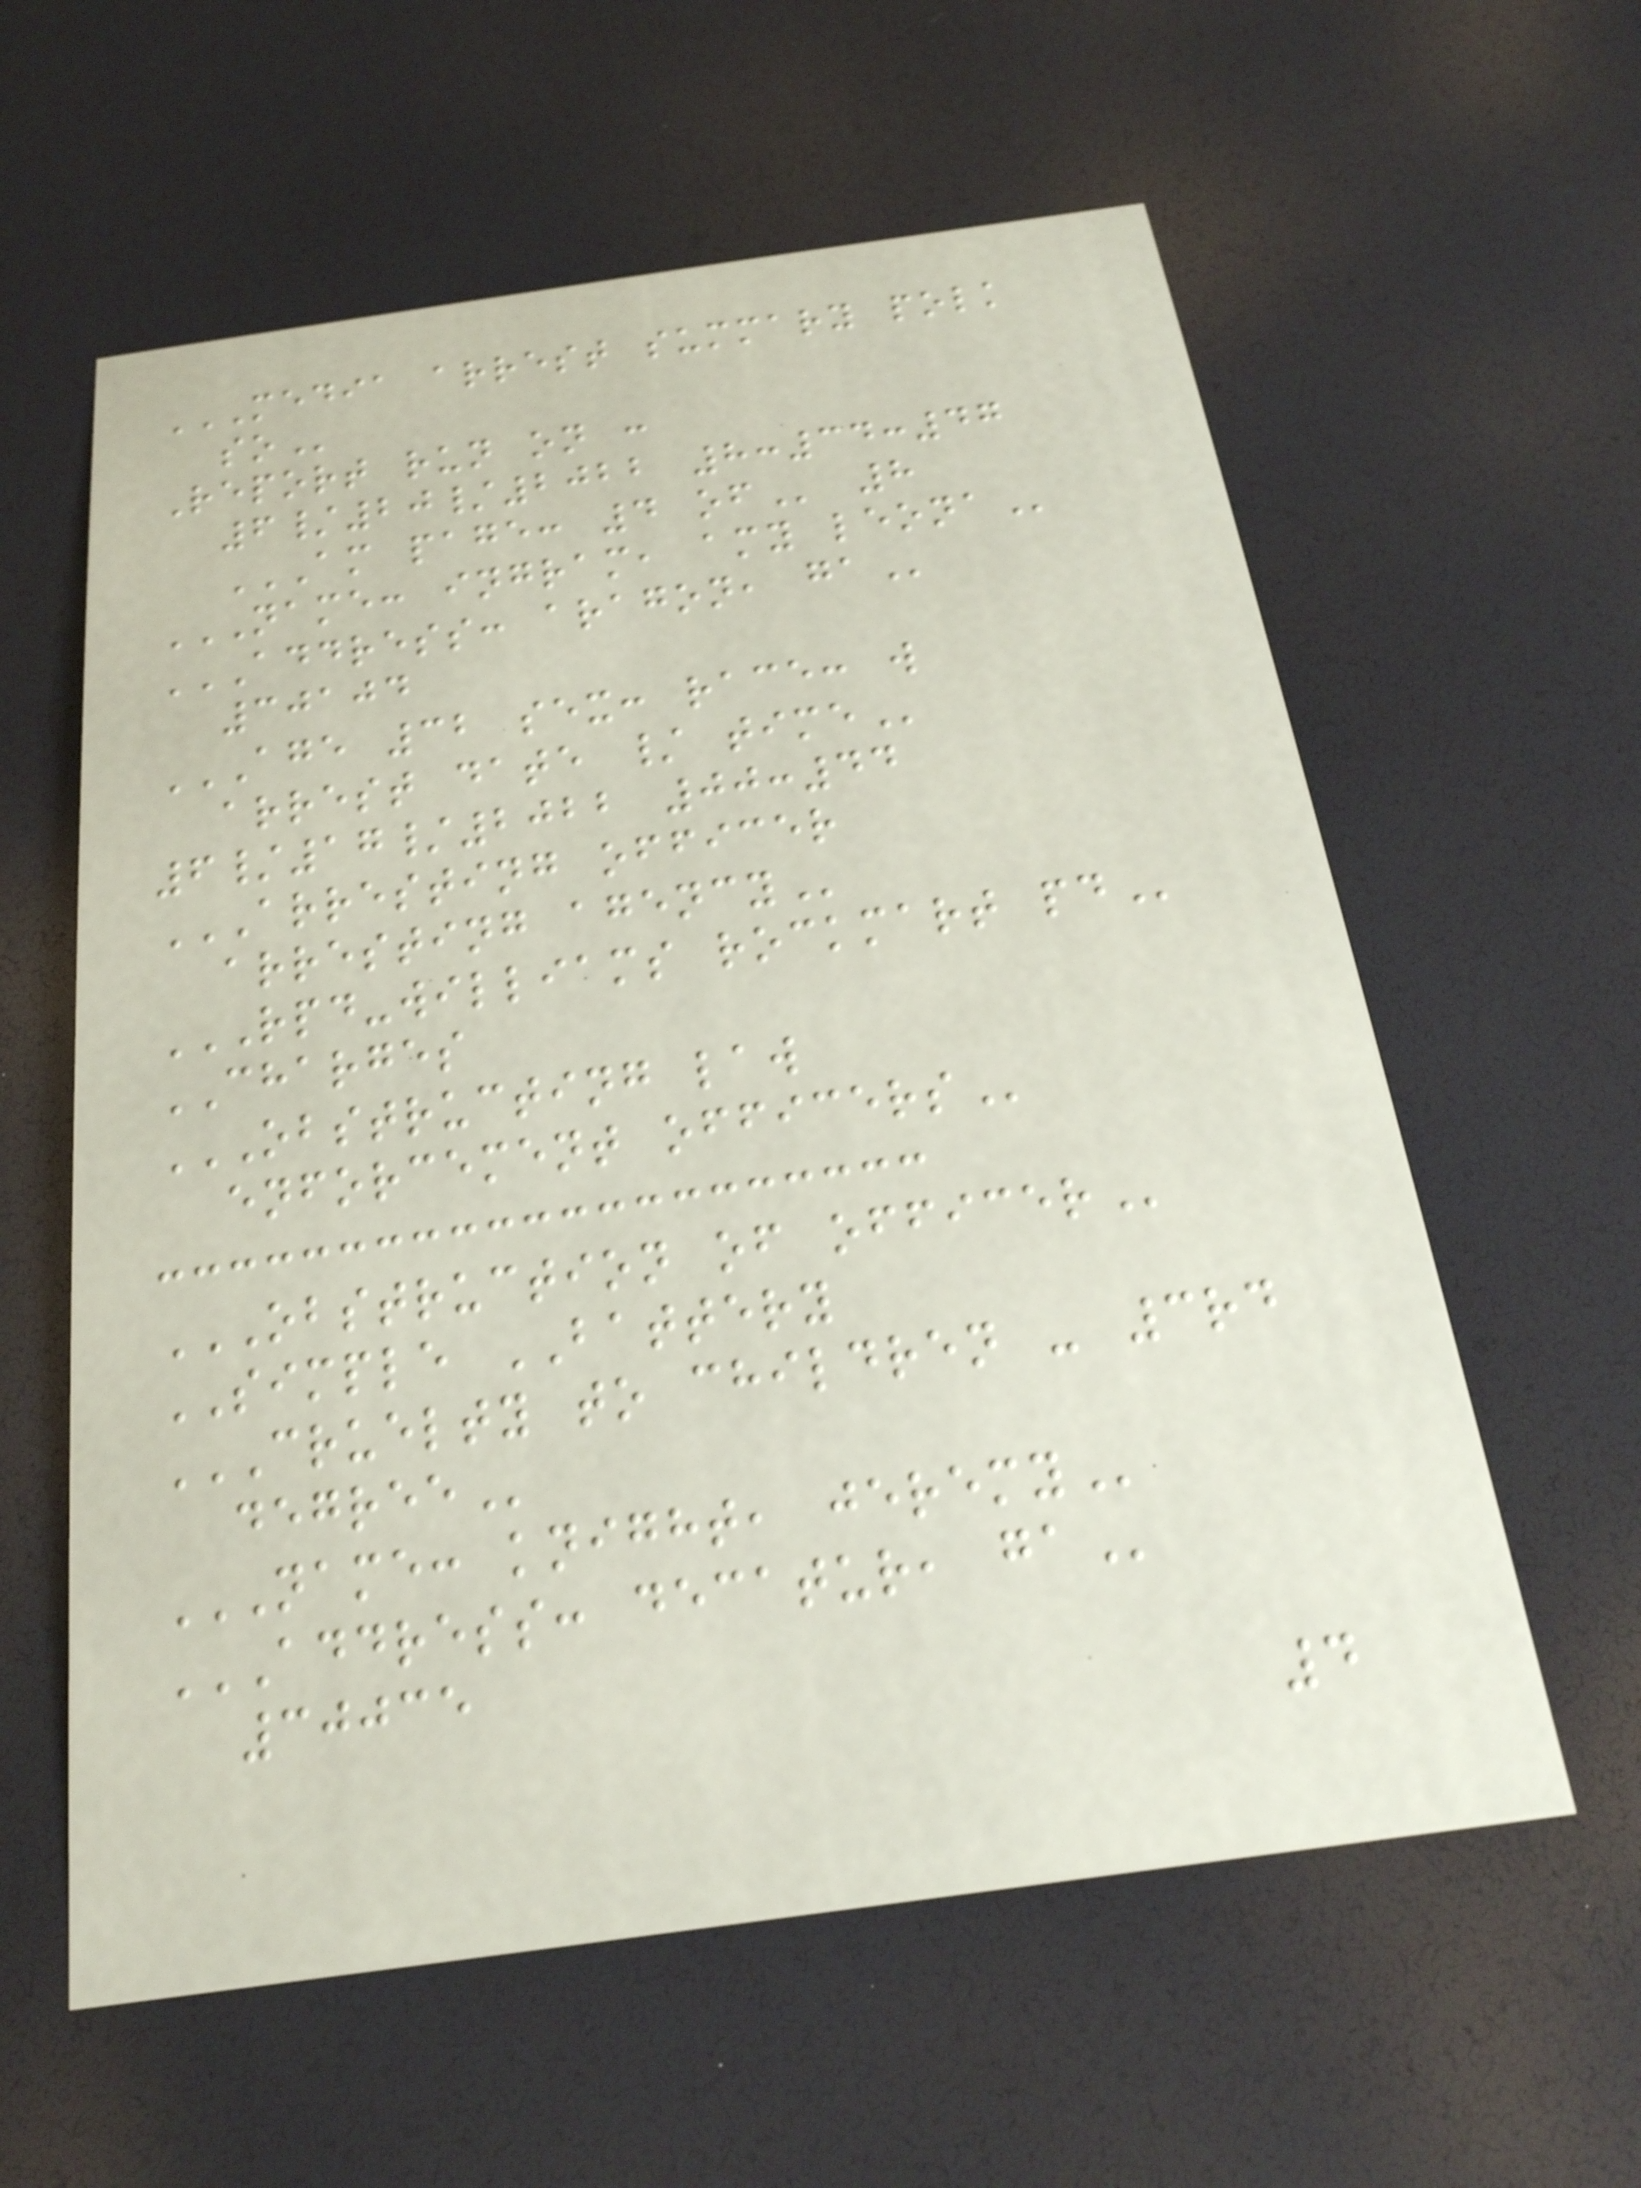MEDIA ARREST SUMMARY POLK
SO
Report run on :
6/20/2022 8:34:47
AM PAGE: 4 OF 8
NAME: INGRAM, AMY LEONA
ADDRESS: ARAGON, GA
30104
AGE 32 SEX: RACE: W
ARREST DATE / TIME
6/17/2022 00:44
ARRESTING OFFICER
ARRESTING AGENCY
RPD-WILLIAMS ROCKMART PD
CHARGES
OBSTRUCTING LAW
ENFORCEMENT OFFICERS
OBSTRUCTION OF OFFICER
SIMPLE BATTERY
CRUELTY TO CHILDREN - 3RD
DEGREE
NAME: KNIGHT, JEREMY
ADDRESS: DECATUR, GA
30035
4
